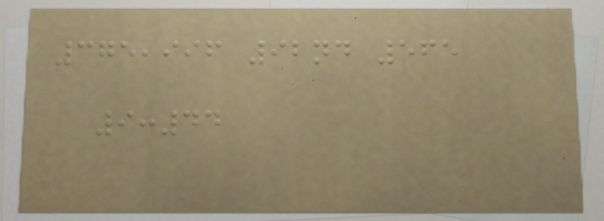375,996 92nd 565
9:44
